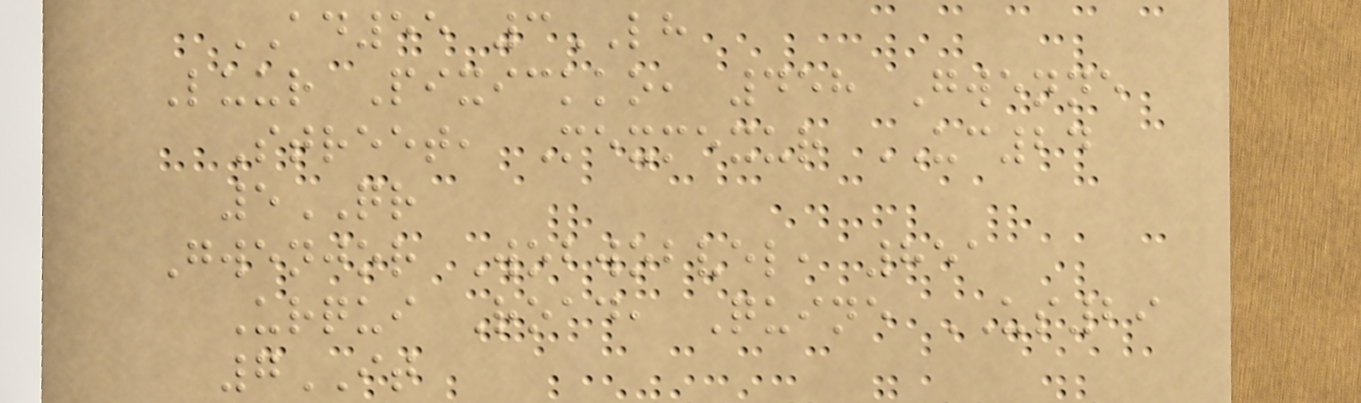AD55 3LH
Luur Pixickko, 458 Gwenne
Street, Mexmexur UC24
5QR
Gwenjor Wobwobvel, 851
Urqui Road, Quine US29
7IT
